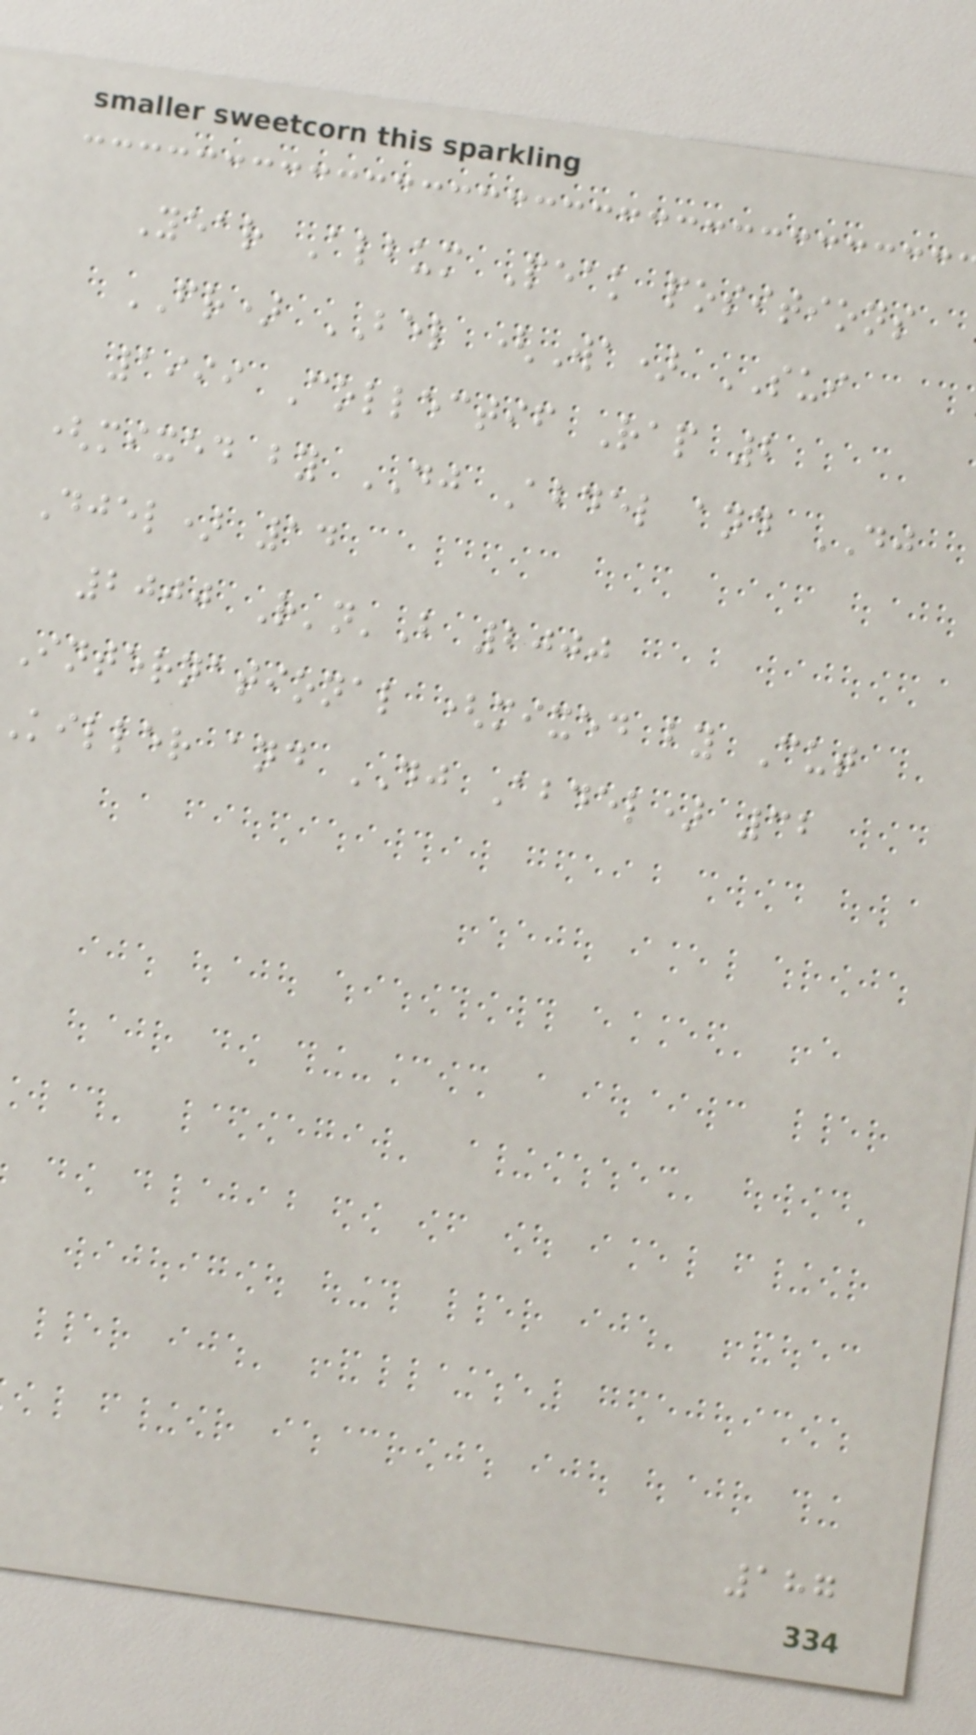Year Album Peak positions
FR) BEL (Wa) SUI
1999 Collectif Rap 2
(mixed by DJ Abdel and DJ
Djel) 14
2000 R'n'B 2000
International (mixed by Cut
killer and DJ Abdel) 32
187
